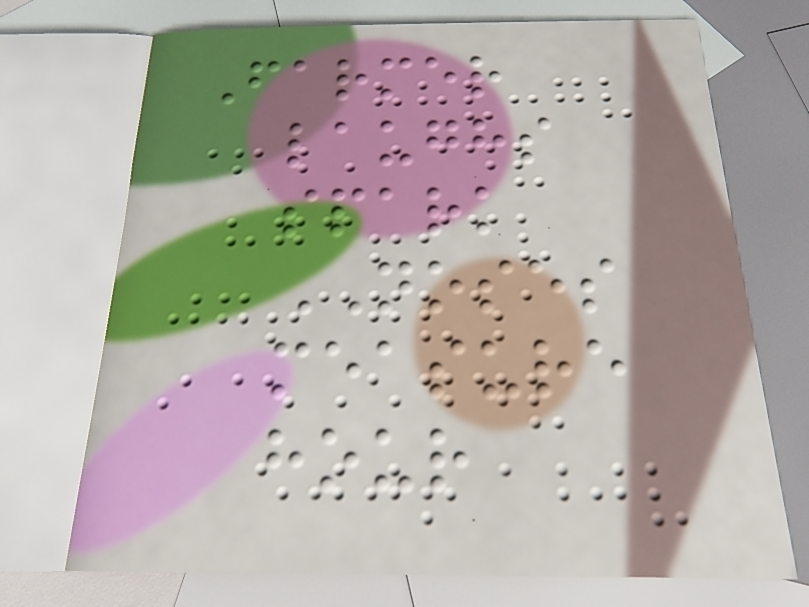Farmer
laughs
spark
NOSES
measure
hour
